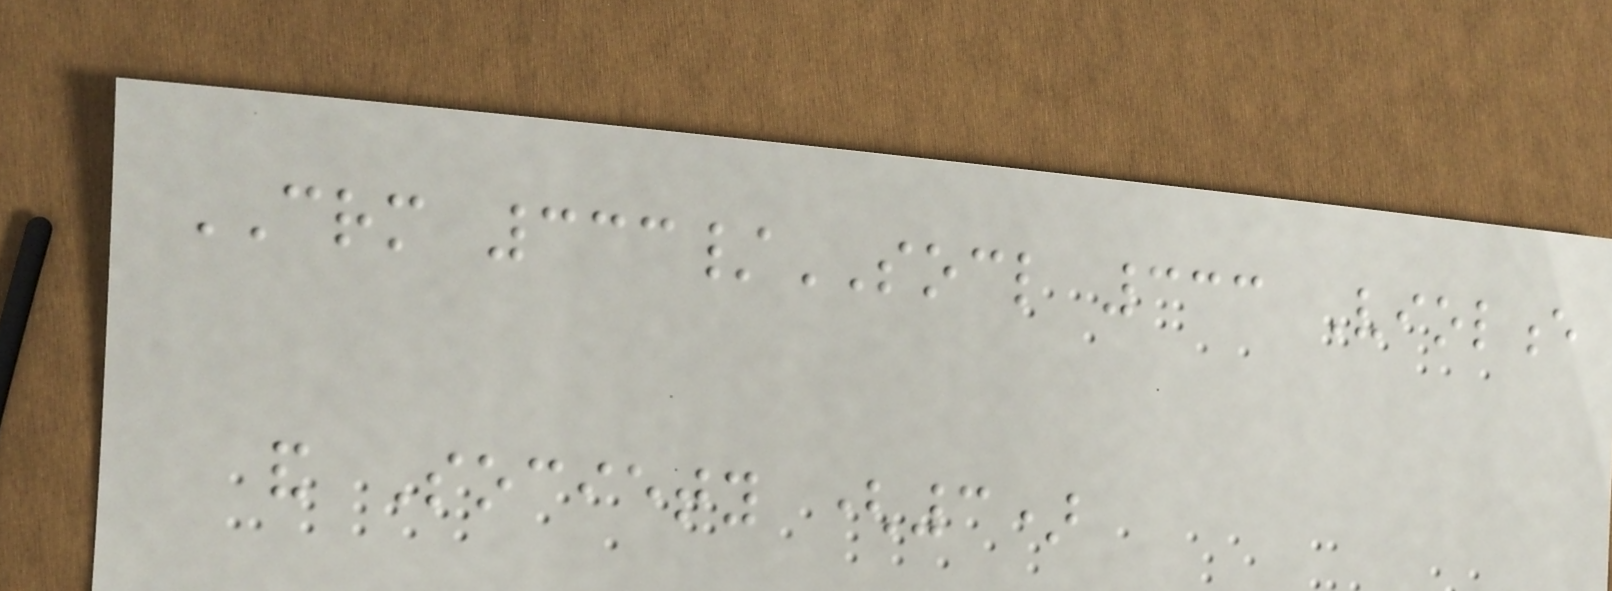CRM 333/SOCL 333 Violence
and Society (3)
